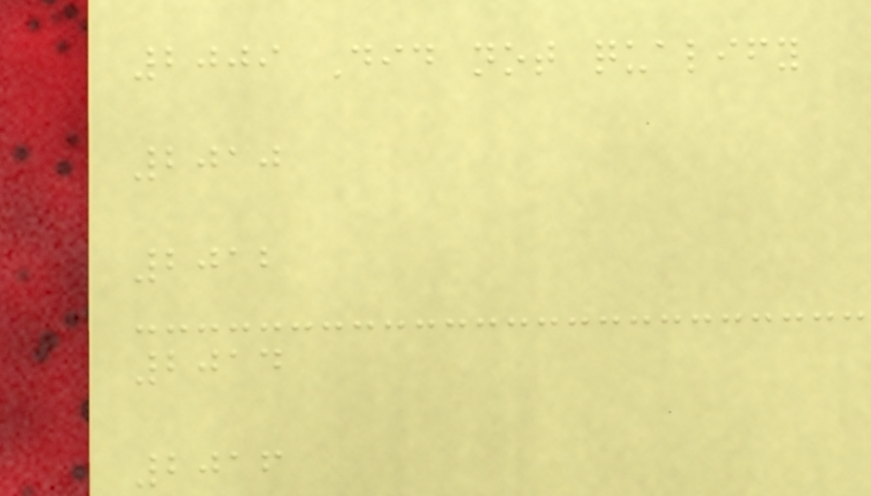2009 Did not qualify
2010
2012
2014
2016
